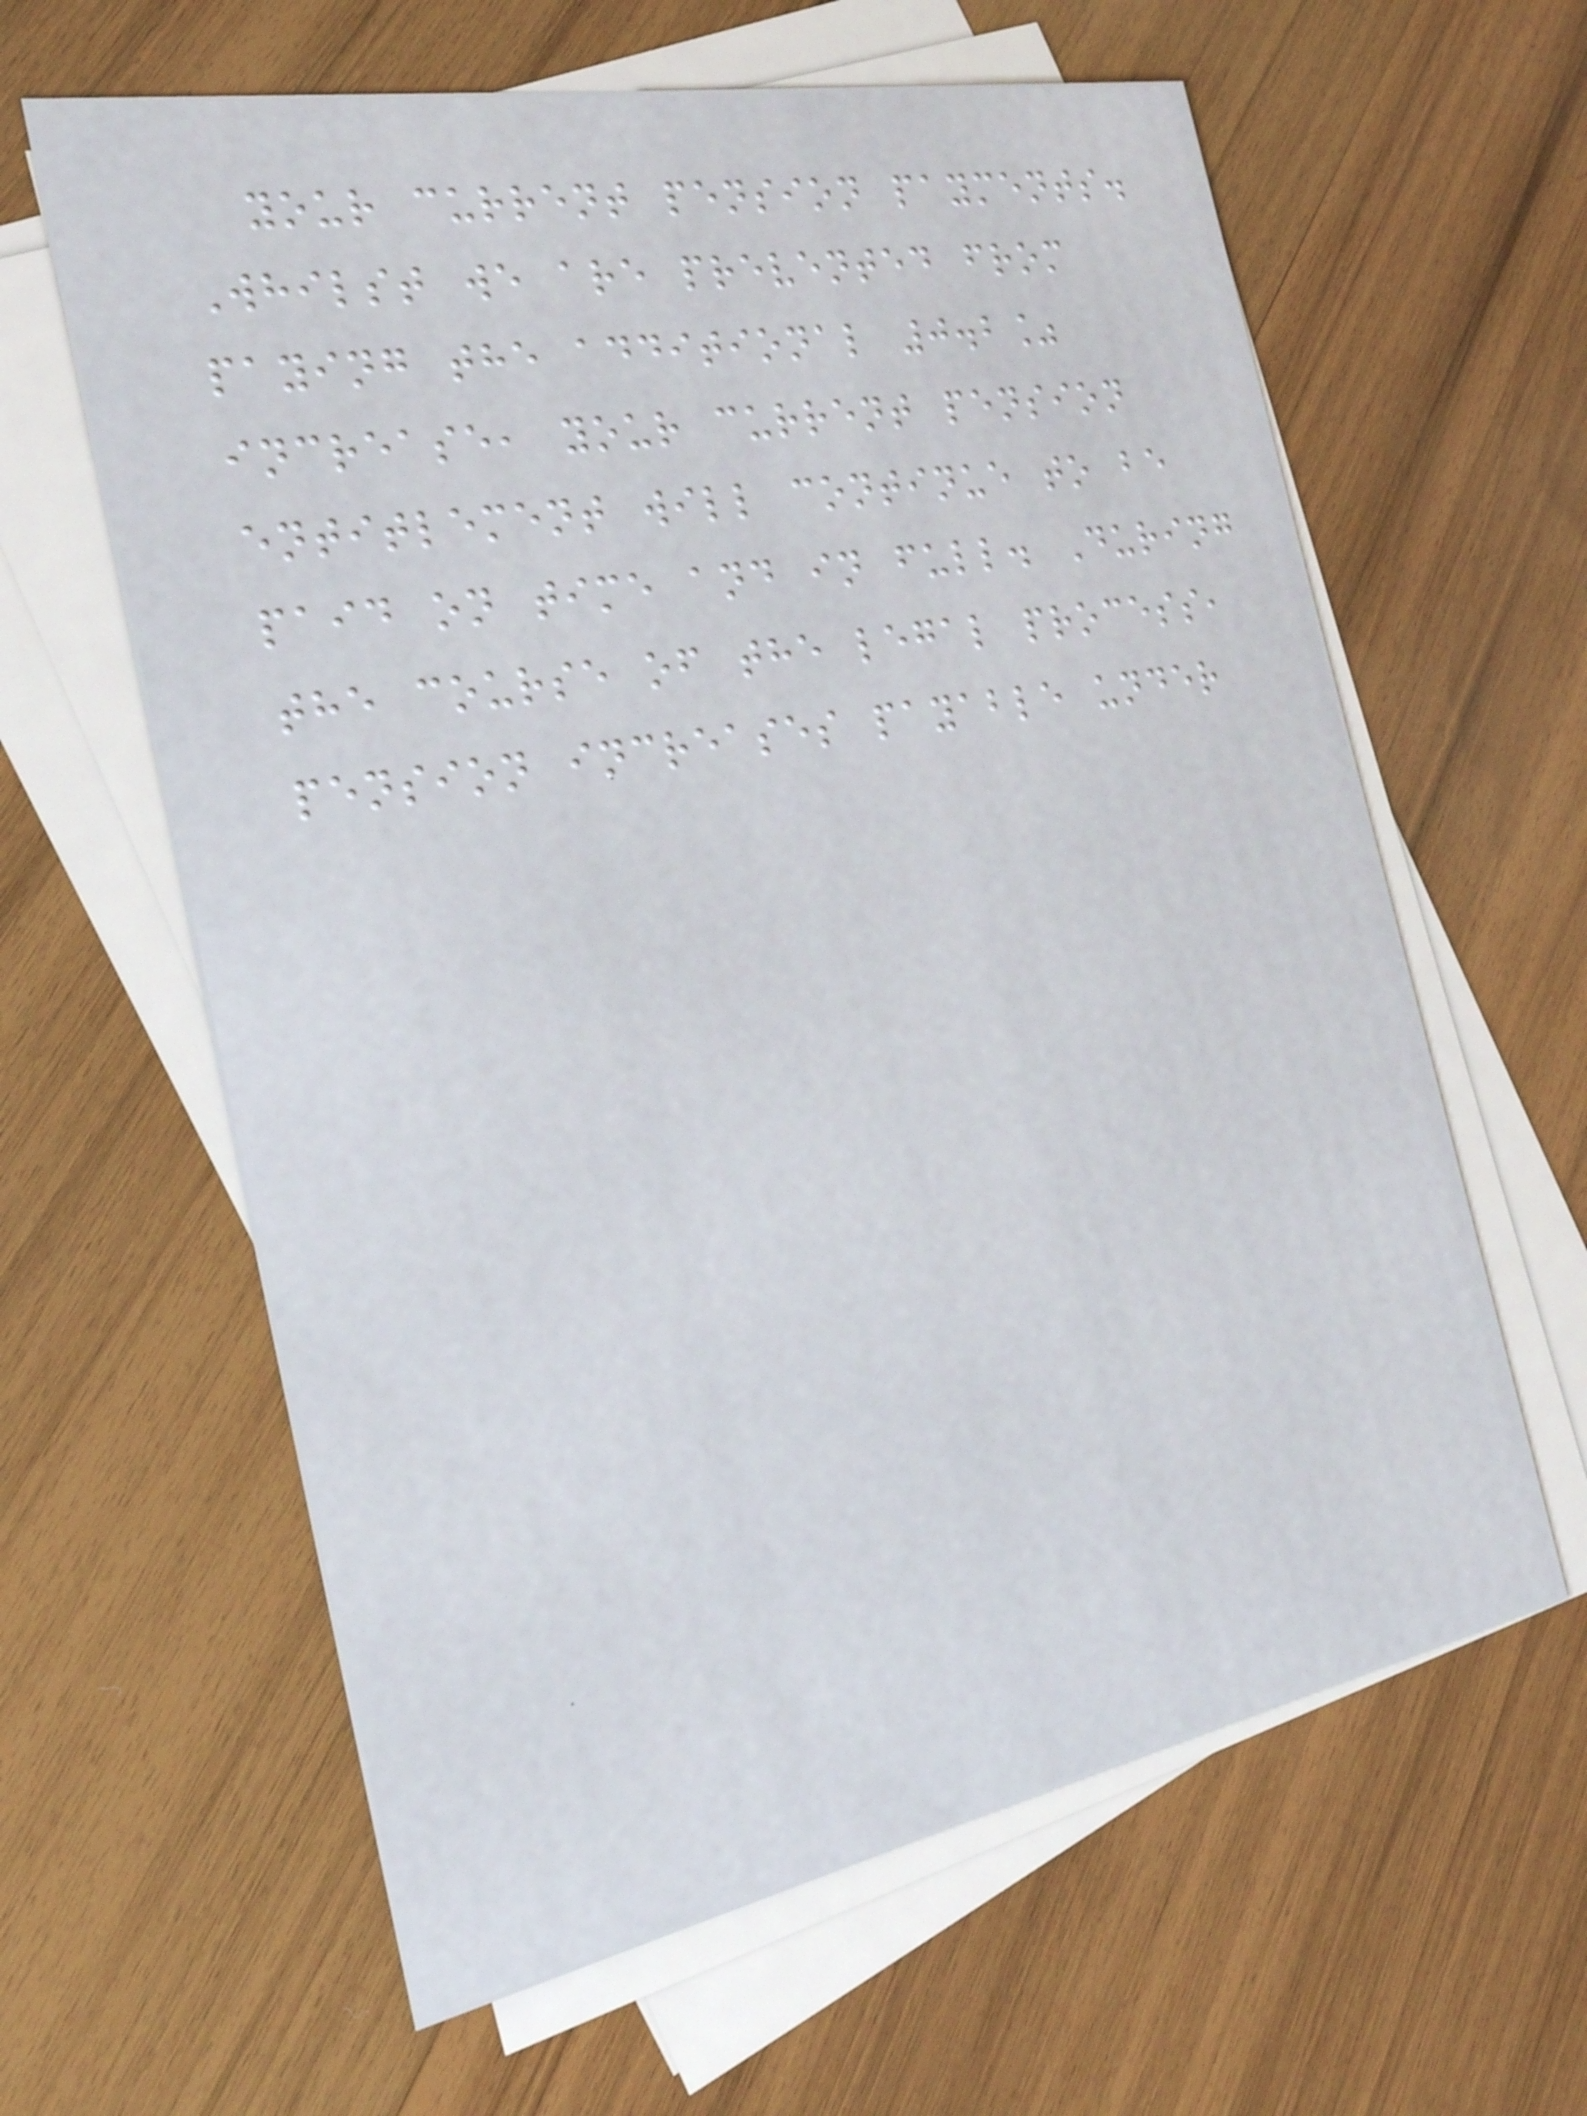your current pension payments.
Whilst we are prevented from
paying the additional 0.2%
increase, your current pension
entitlement will continue to be
paid on time and in full. During
the course of the legal process,
pension increases payable under
